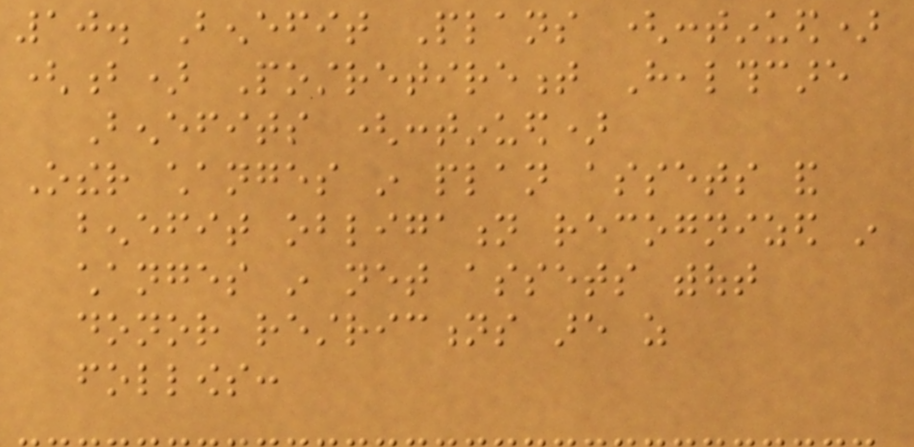10. Benefit Plans (continued)
(b) Postretirement Healthcare
Benefits (continued)
Other changes in plan assets and
benefit obligation recognized in
changes in net assets without
donor restrictions are as
follows:
